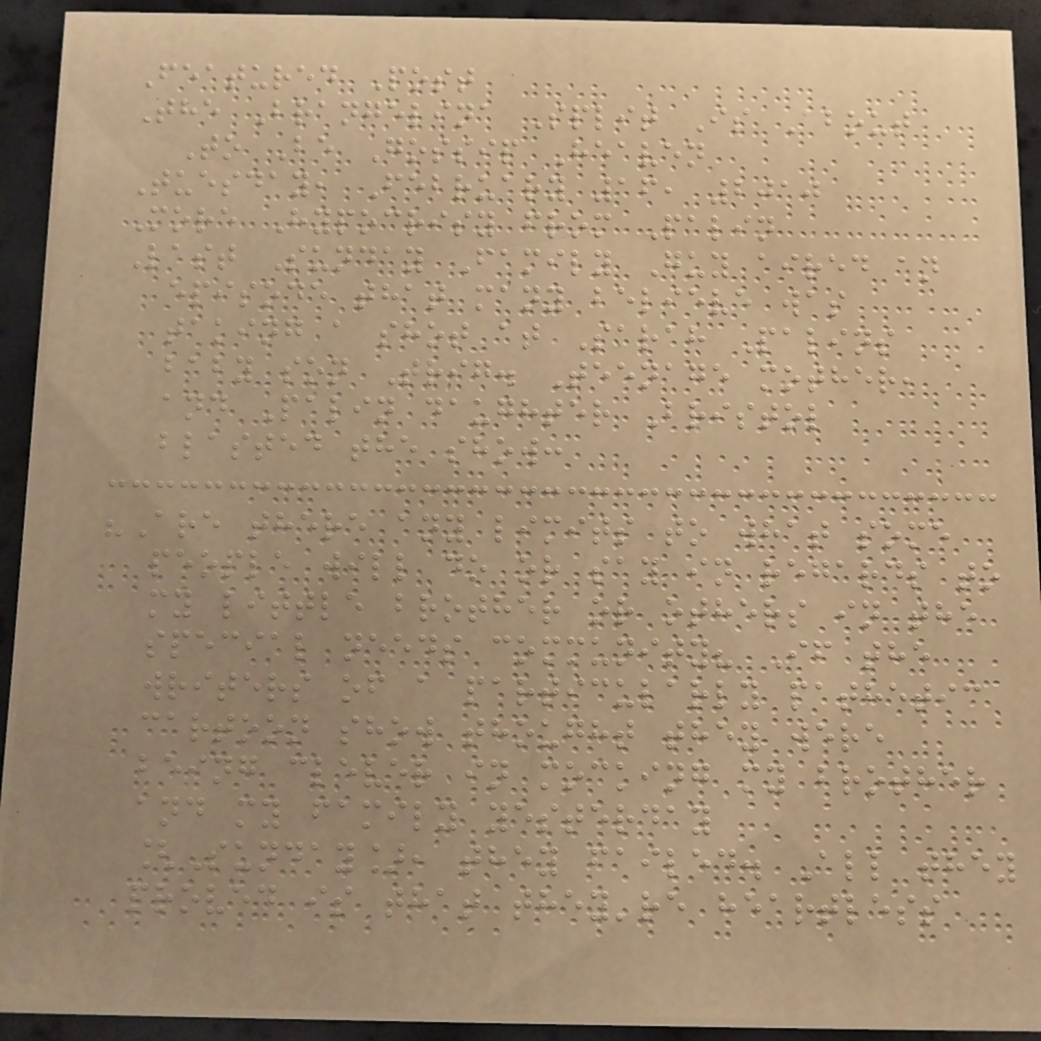Featured Post
The Brangelina Split Is About
To Be Gossip Heaven
Tuesday, February 16, 2010
More Hypocrisy from Palin
Last Sunday Family Guy aired an
episode that many believe was
taking a shot at Sarah Palins
baby son Trig. Teenage mother,
and Palin daughter Bristol
blasted the show:
"Are there any limits to what some
people will do or say in regards to
my little brother or others in the
special needs community? If the
writers of a particularly pathetic
cartoon show thought they were
being clever in mocking my brother
and my family yesterday
[Sunday], they failed. All they
proved is that they're heartless
